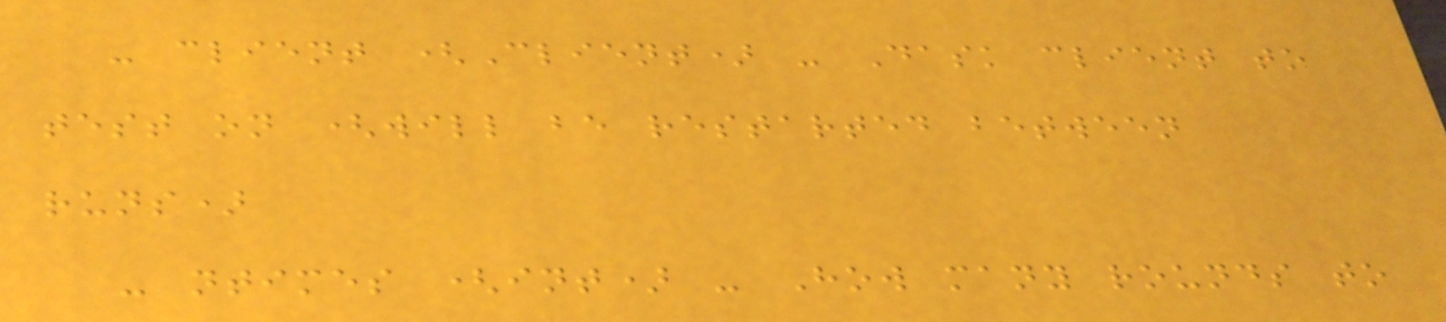- client (Client) - Dask client to
test on (will be restarted between
runs)
- ntimes (int) - How many rounds to
